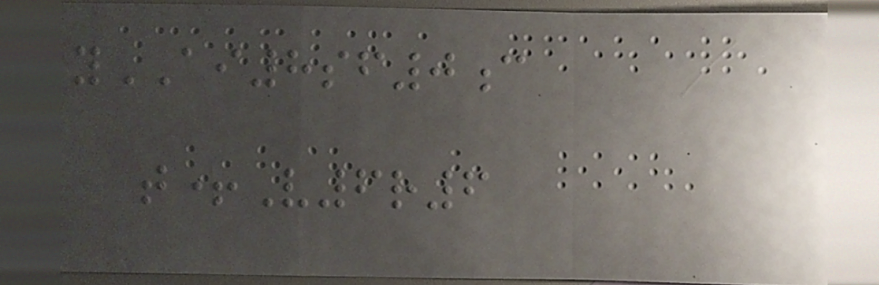yAI8sf0c
t+V6r6
